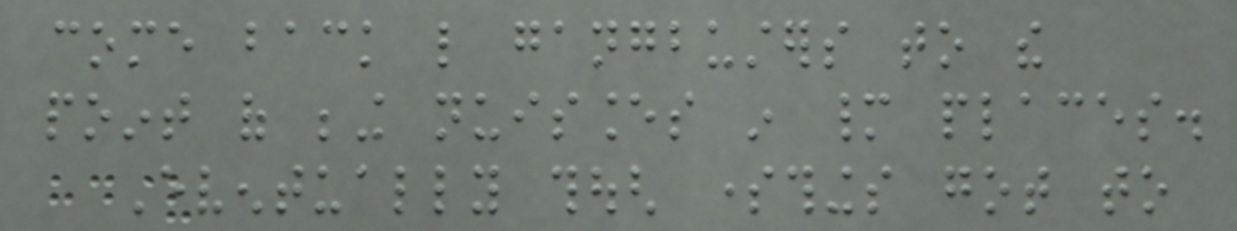come back like gangbusters to the
point of being nuisances in many places.
Eventually though somethings got to
